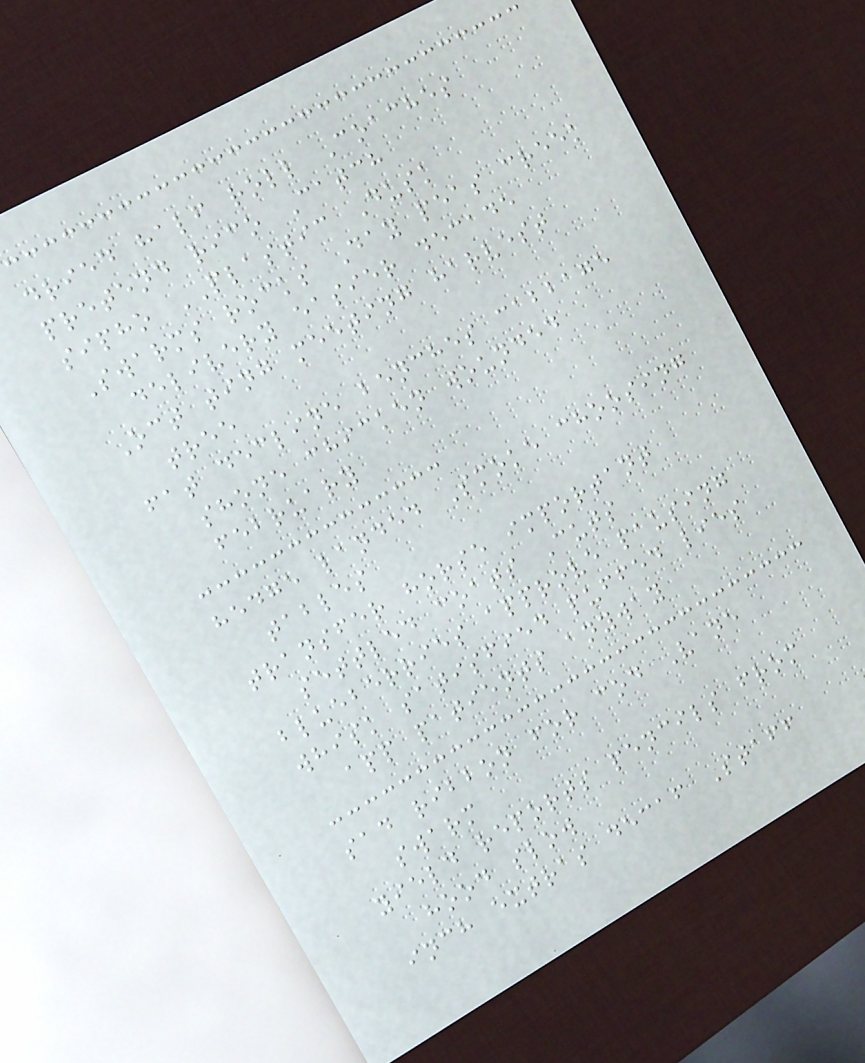dried half roll Coaches
pretend rico Catch
sipho PLASTIC Dusk
Swarms rocks Day peas creek
delivery easier decade
Oct ting meeting harvest
tree
fat decline benches cabbage
shone chicken wounded
february
hedge landed Smoke choosing
tables
transfer horse important
settled coats Cuts
blueberries approve pausing
whisk satisfied puffed lies
app patients anyway
sad ribbon for cod Vane
swarm
yield reports pencils from
hood slow
inch extras decaf Staff
